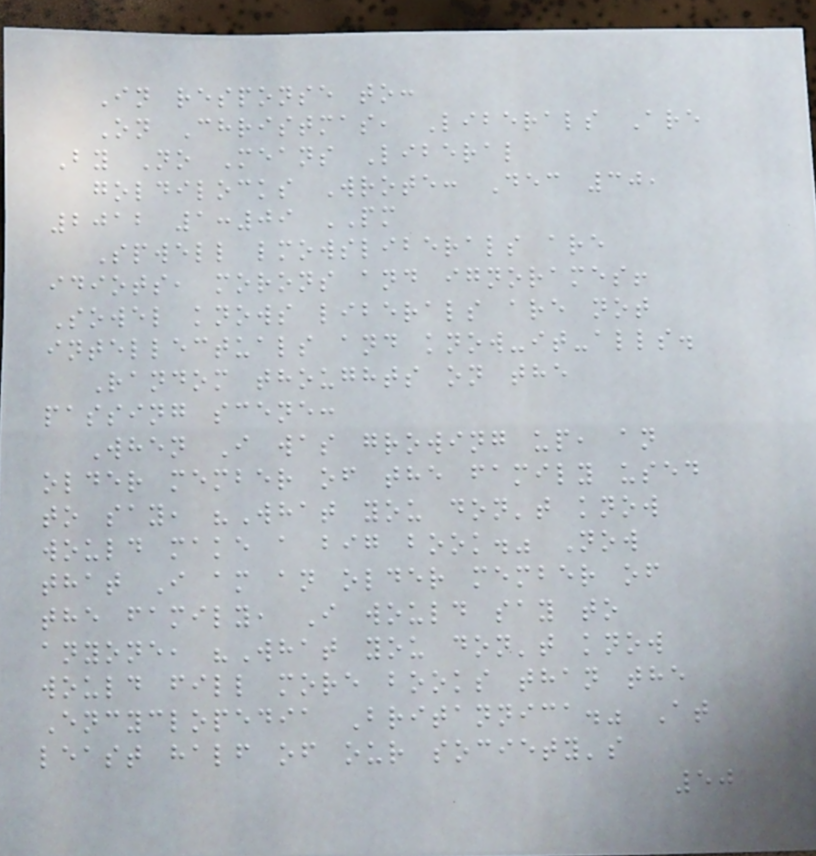In response to:
On Christmas, Liberals Are
By No Means Liberal
goldilocks Wrote: Dec 30,
2012 1:09 PM
Spwell lmowsliberals are
idiots, morons and ignorames!
Sowel knows liberals are not
intellectuals and know-it-alls.
Random thoughts on the
passing scene:
When I was growing up, an
older member of the family used
to say, "What you don't know
would make a big book." Now
that I am an older member of
the family, I would say to
anyone, "What you don't know
would fill more books than the
Encyclopedia Britannica." At
least half of our society's
50
